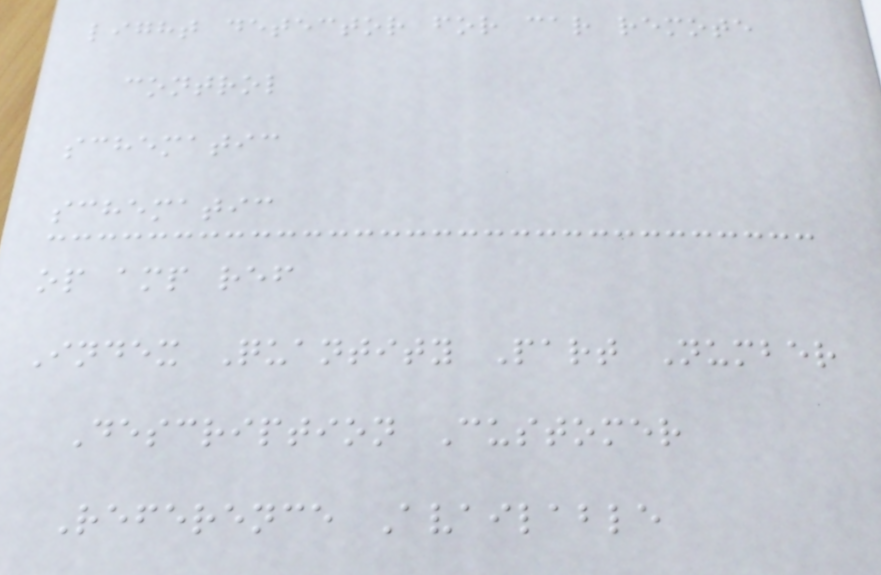light detector for car remote
control
schematic
schematic
op amp ref
Index Quantity Part Number
Description Customer
Reference Available
